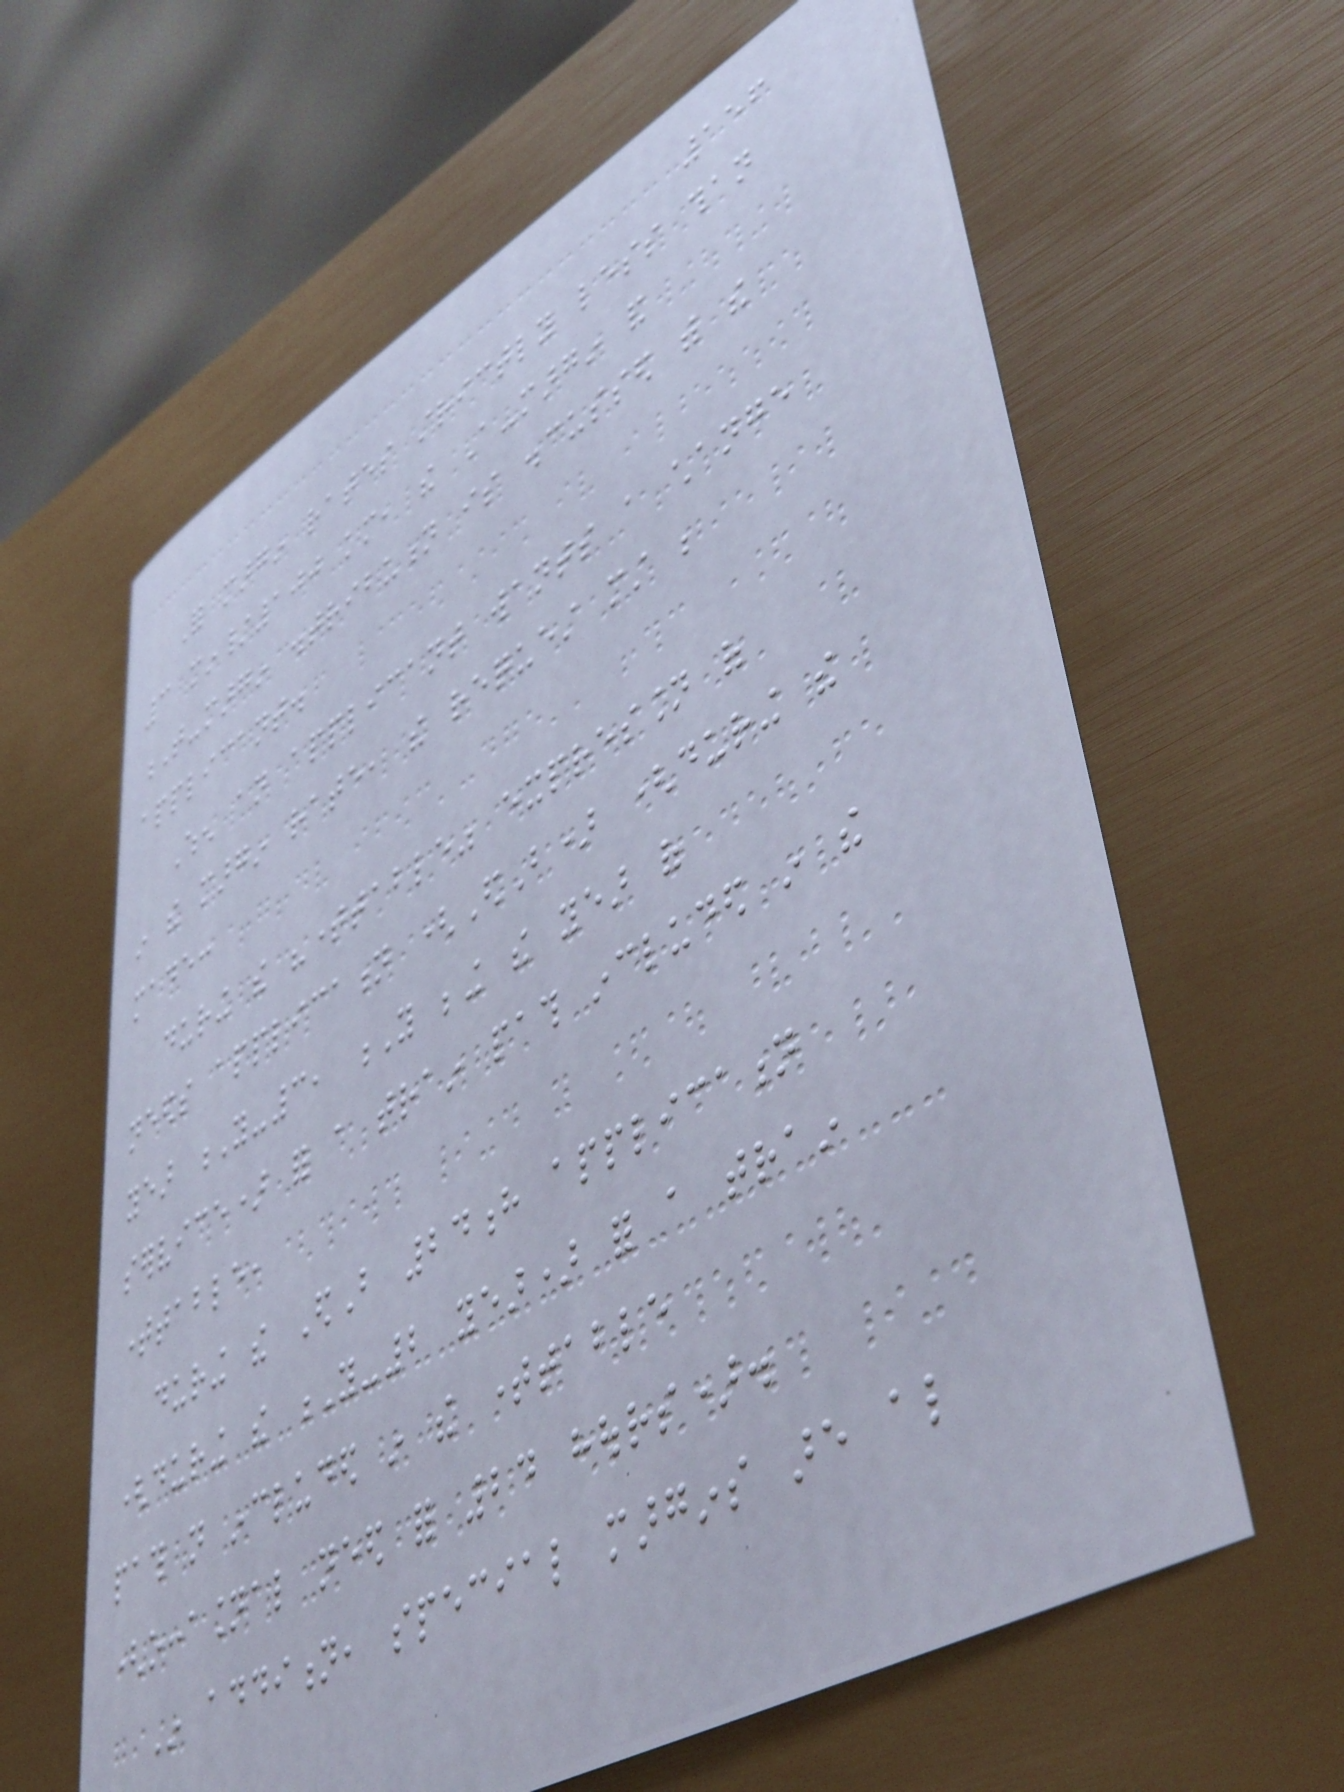156
For margin rates strictly less than
3 min/100 km, the A-margin and
T-margin distribution is discussed with the
applicant.
When an applicant wants a change
in the margin rate, the request must be
made:
during the "timetable" expression of
needs application (EdB) (during the
year Y-3, Y being the year of
service) for a train path included in the
timetable,
during the EdB 24h application
(during the Y-2 year) for a train
path not included in the timetable
(occasional need for 24 hours).
In addition, special margins are also
